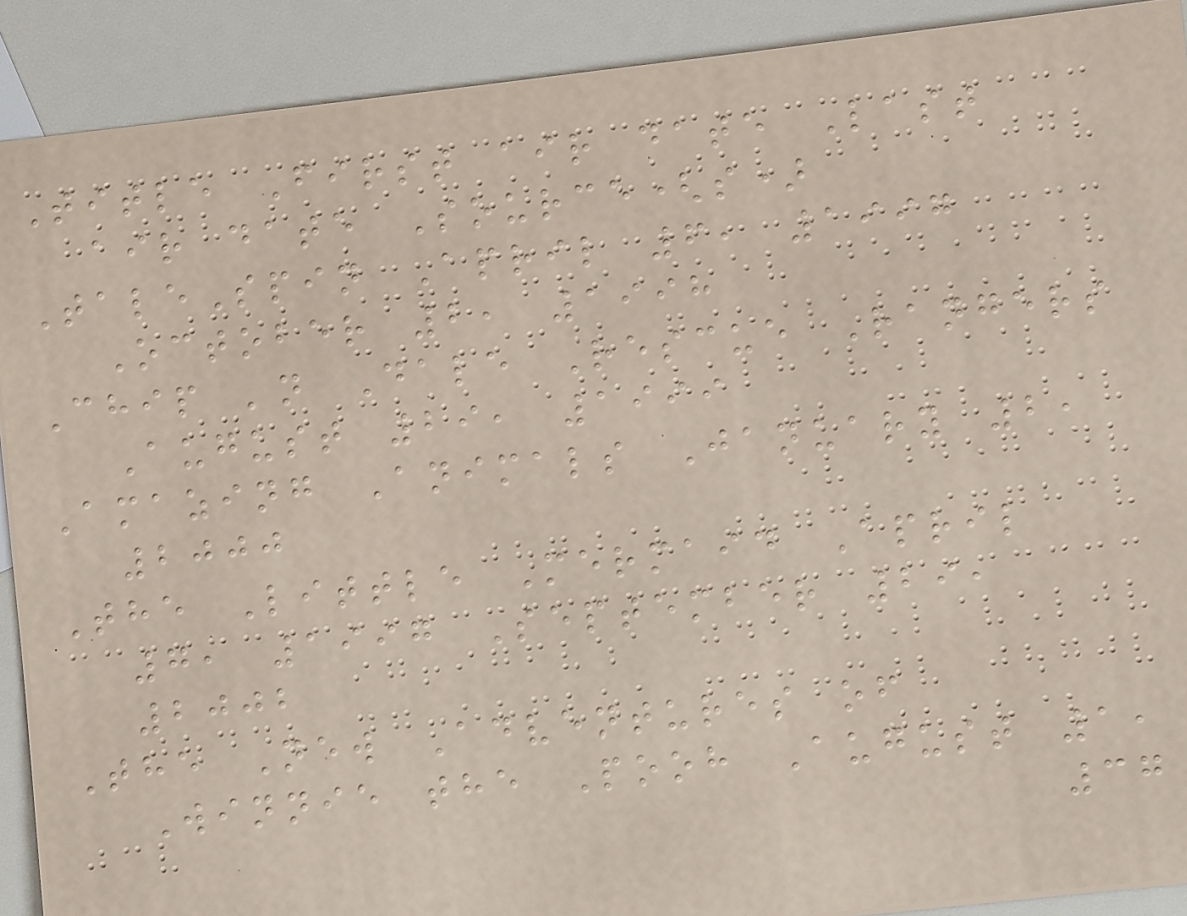Title First air date Last
air date Source(s)
TaleSpin April 6, 1997
October 2, 1998
Chip 'n Dale Rescue Rangers
August 29, 1999
Amazing Animals January 2,
2000
The Little Mermaid April
7, 1997 September 29,
2002
The New Adventures of
Winnie the Pooh August 1,
37
